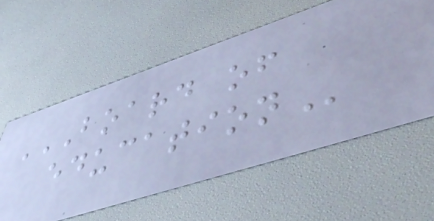BOARD OF
EDUCATION
